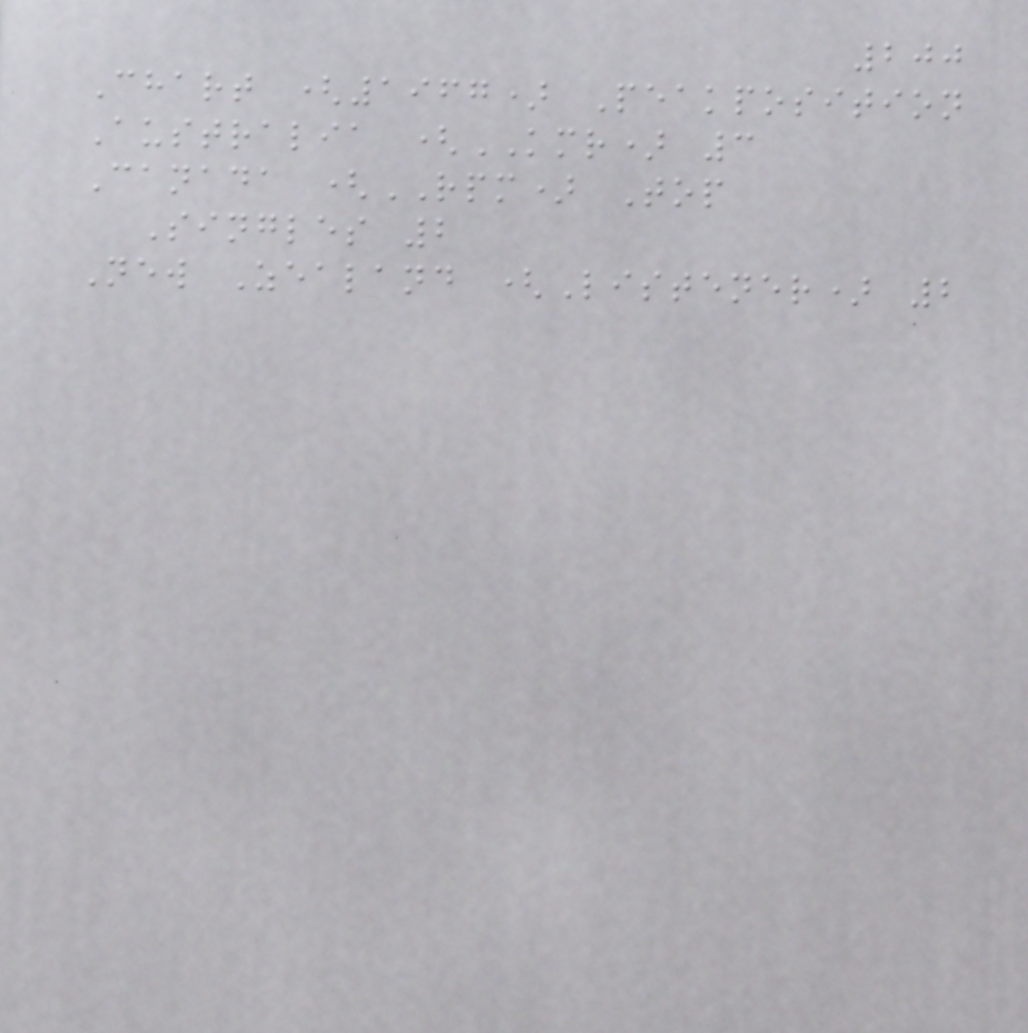200
Chart (1967) Peakposition
Australia (KMR) 3
Canada (RPM) Top
Singles 2
New Zealand (Listener) 2
